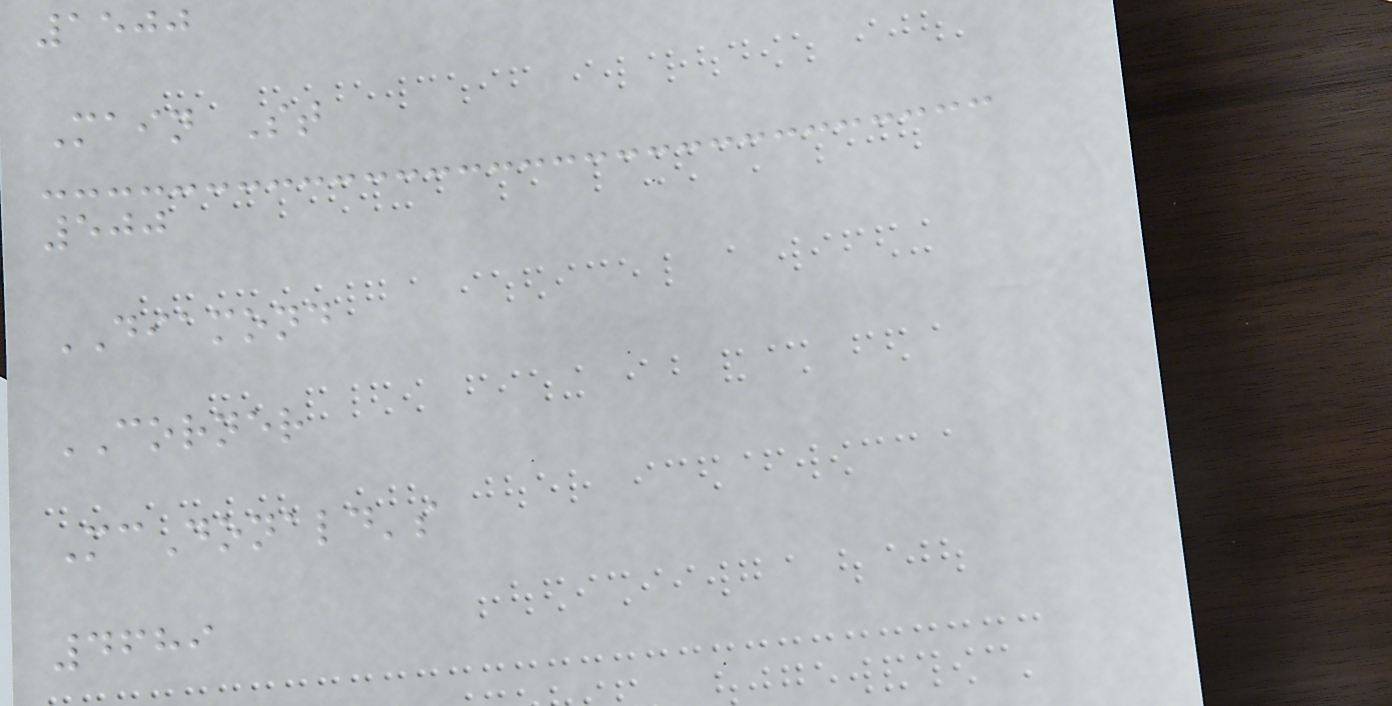1500
Main St
500
DIAMOND
CORNER
McDonald's
4689
